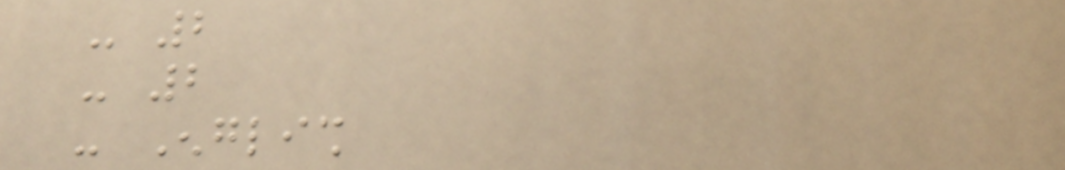- 2
- 2
- English
